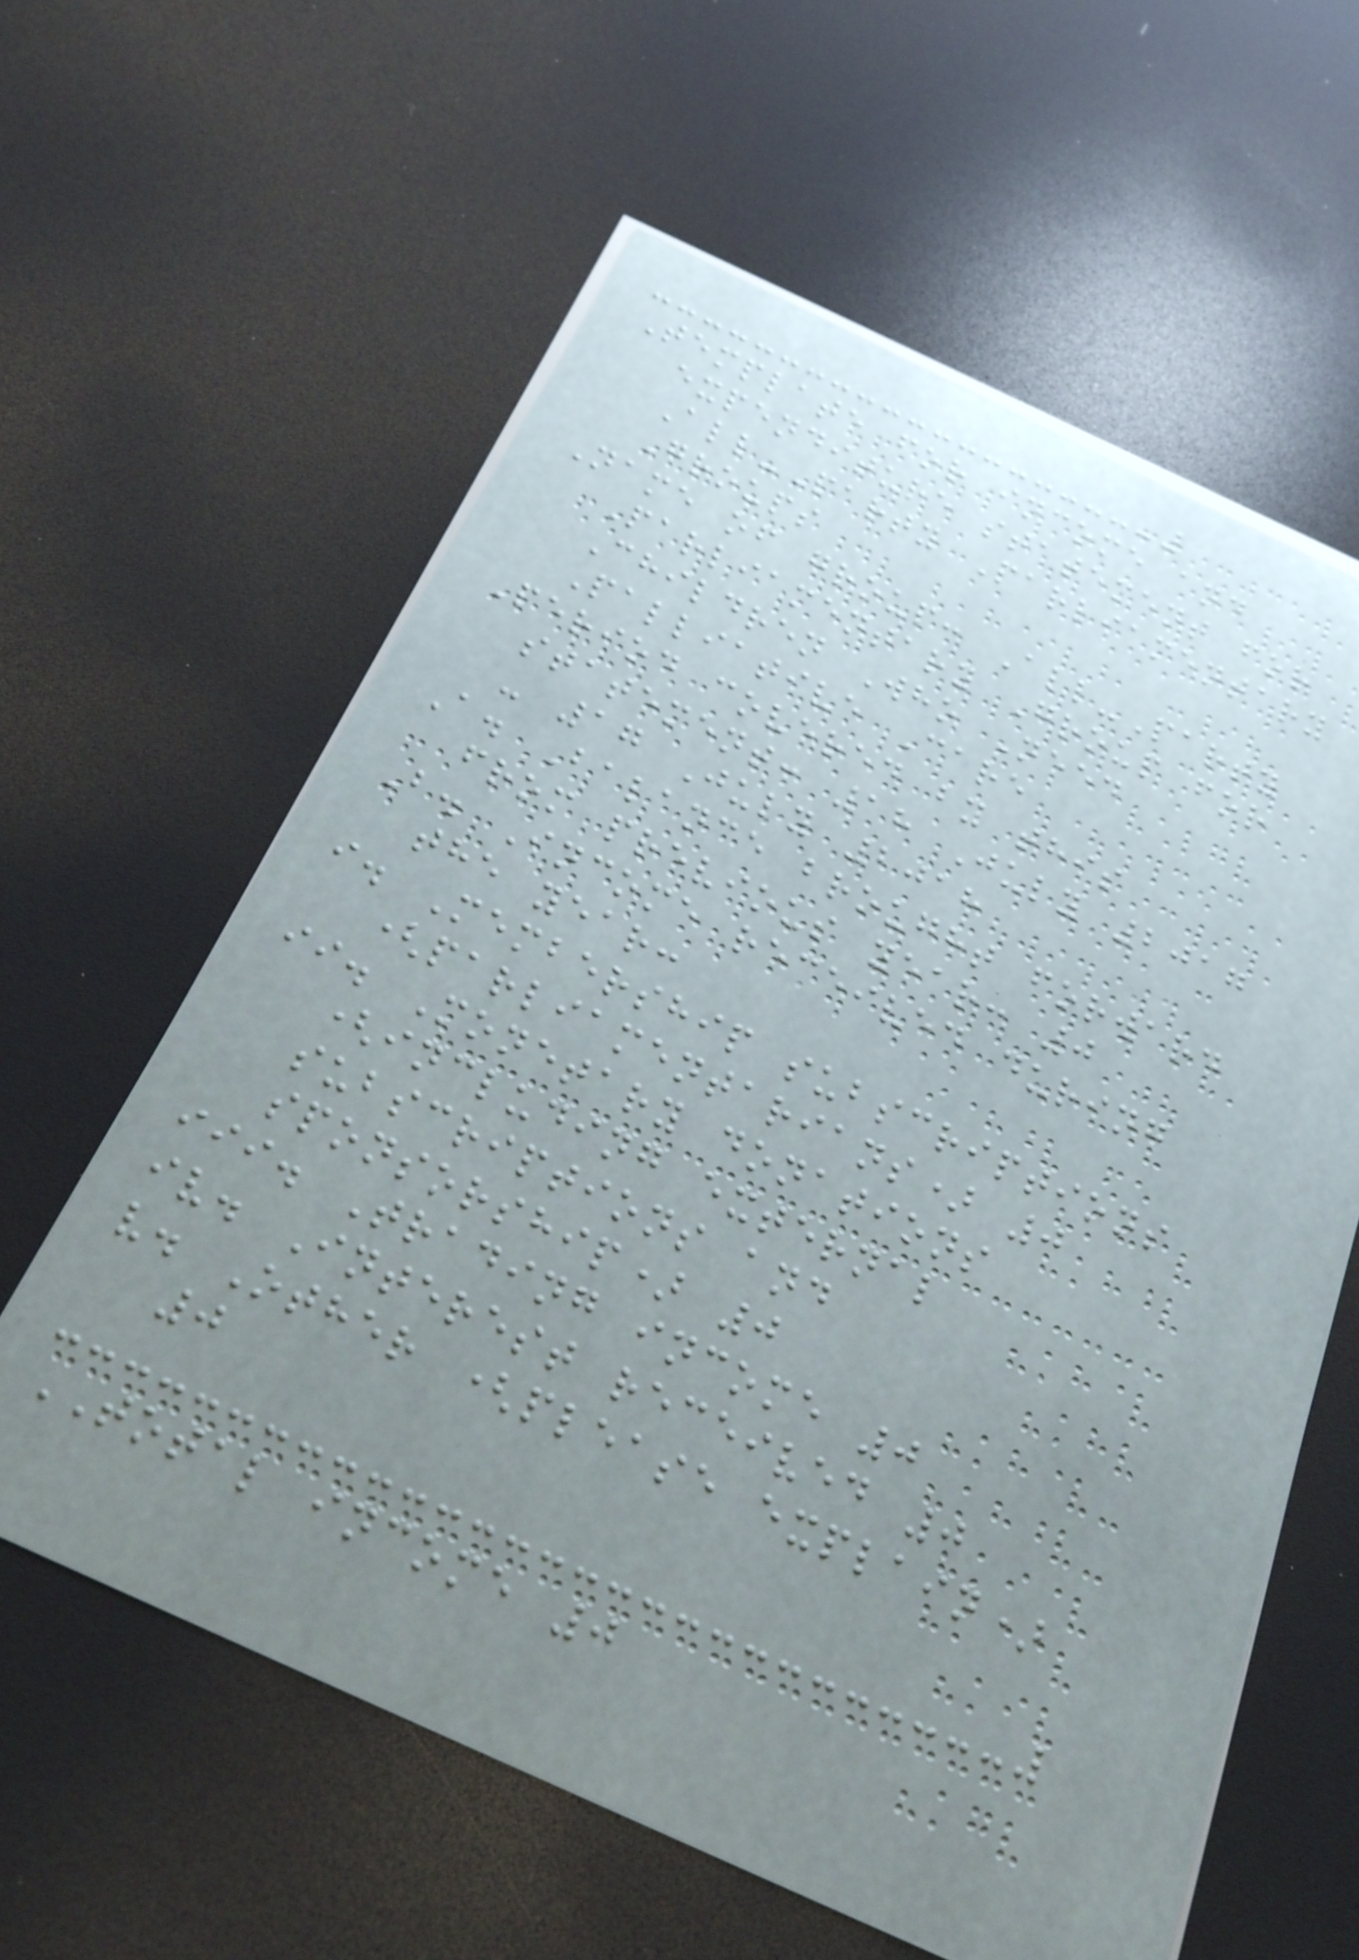Template for income and
expenditure statement for
All-Party Parliamentary
Groups
Name of group: All-Party
Parliamentary Group for
Children Who Need
Palliative Care
Period covered by this
statement: 18 July 2017
- 17 July 2018
A. Balance brought forward
from previous year: 0
B. Income received during
the year:
i. Membership subscriptions
(parliamentarians) 0
ii. Monetary donations
(including external
subscriptions and
sponsorship) 0
iii. Trading income 0
iv. Interest received 0
v. Other (please explain)
0
TOTAL income 0
